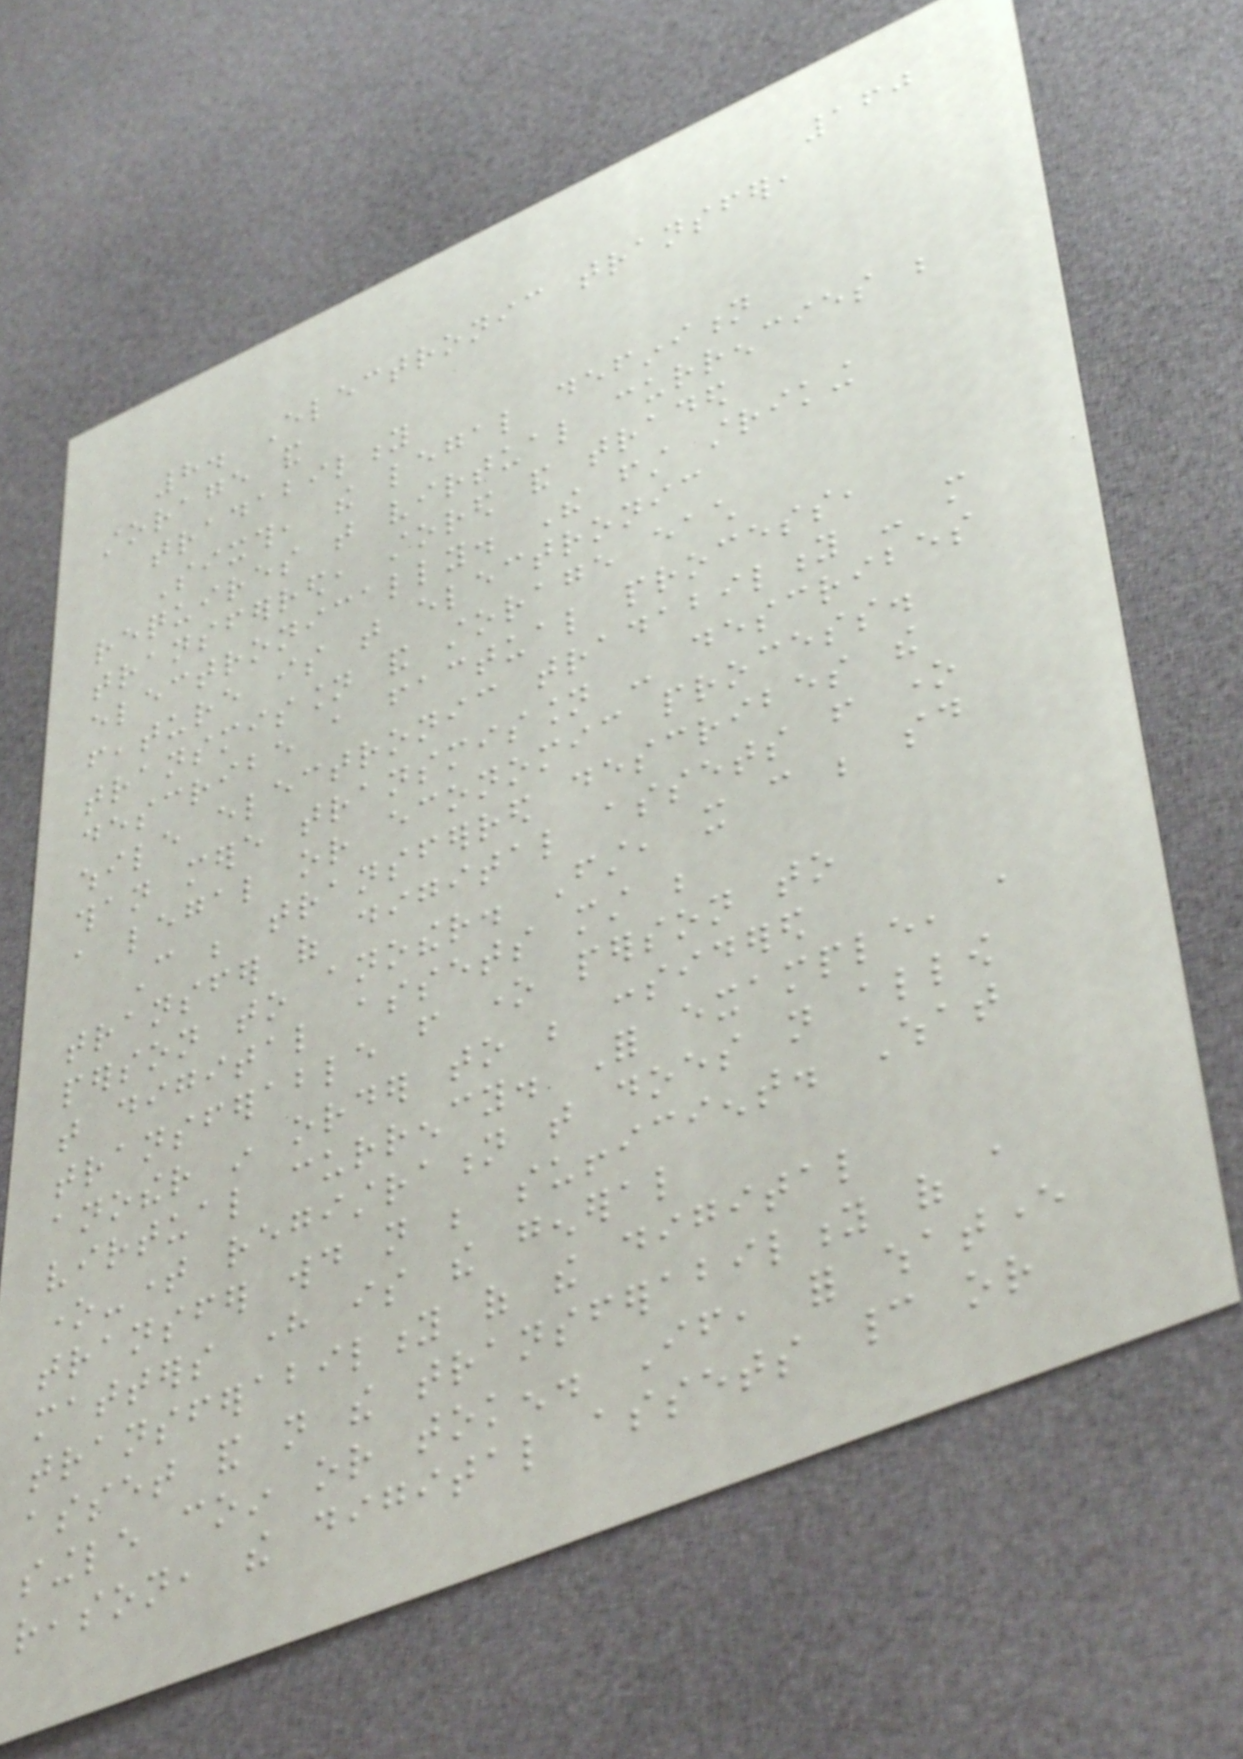160
8. Electronic transfer,
storage and
tradability
Sixth, the legal definition
requires that virtual currencies be
transferred, stored and traded
electronically. The first striking
feature is that electronic
transmission and storage each
describe a factual process,
while electronic tradability - more
than mere transmission - describes
a legal or economic process.
Can be transferred describes the
transfer of digital assets from one
person to another. First, it can be said
that digital assets must be
transferable from one person to
another in order to be considered
virtual currency. For example, a
one-time registration that does not allow
transfer would not be sufficient. What
matters here is the general
transferability of the digital
asset and not the transferability of a
single coin or token. If, for whatever
reason, the digital assets cannot or
